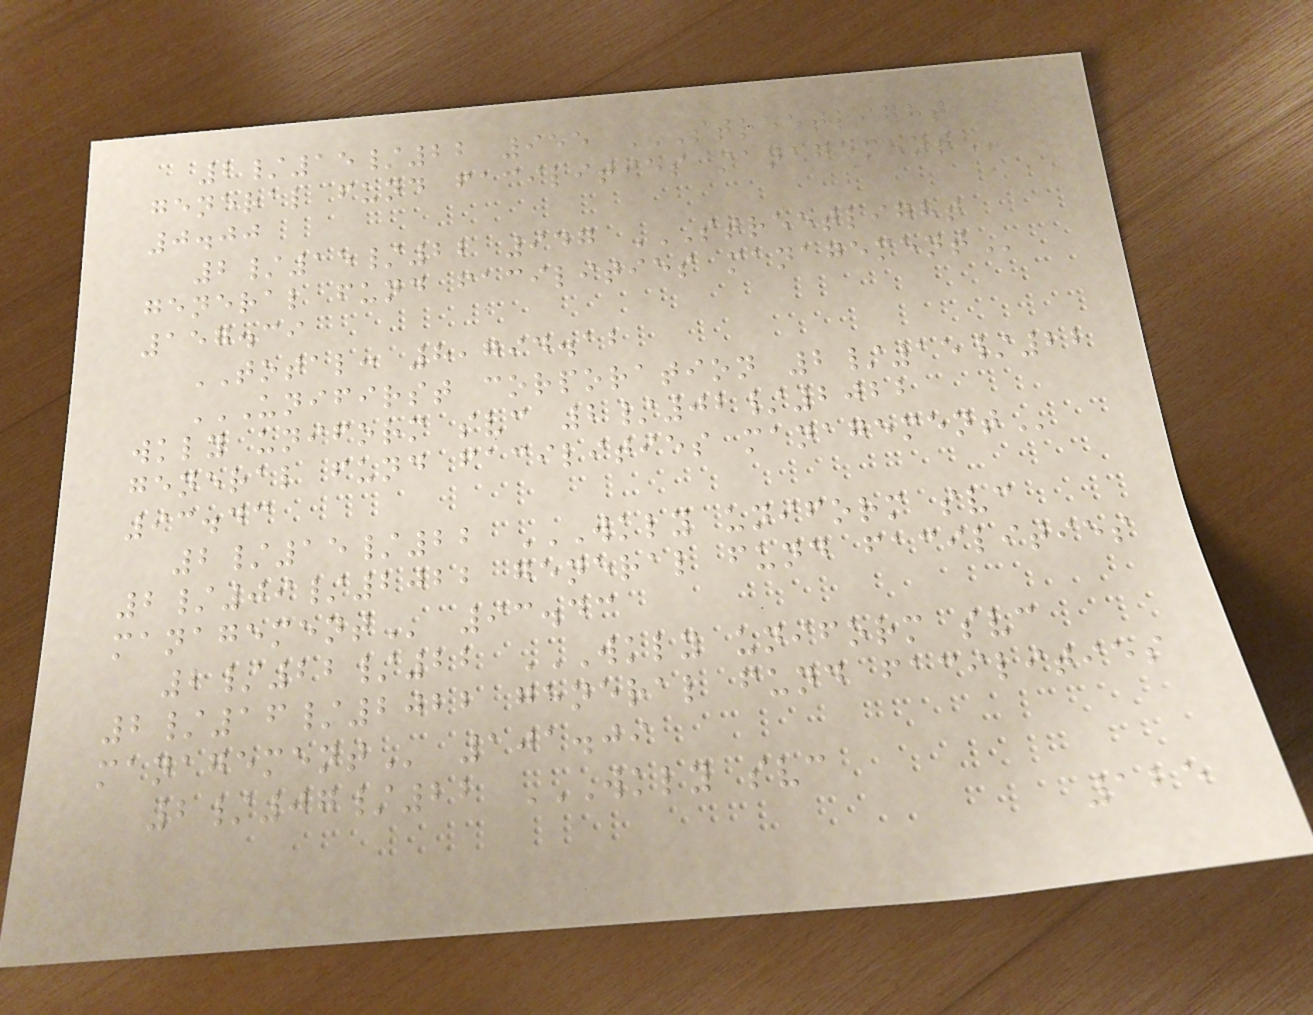2/15/22 955 STREETLIGHT
GENERAL FUND FACILITIES MANAGEMENT
0.00
2/15/22 947 STREETLIGHT
GENERAL FUND FACILITIES MANAGEMENT
157.39
TOTAL: 8,794.12
UNIFIRST CORPORATION 2/15/22
WKLY UNIFORM SVC 2/02/2022
GENERAL FUND FACILITIES MANAGEMENT
93.43
2/15/22 WKLY UNIFORM SVC
2/09/2022 GENERAL FUND FACILITIES
MANAGEMENT 93.43
2/22/22 WKLY UNIFORM SVC
2/16/2022 GENERAL FUND FACILITIES
MANAGEMENT 101.09
2/07/22 WKLY SVC
125
